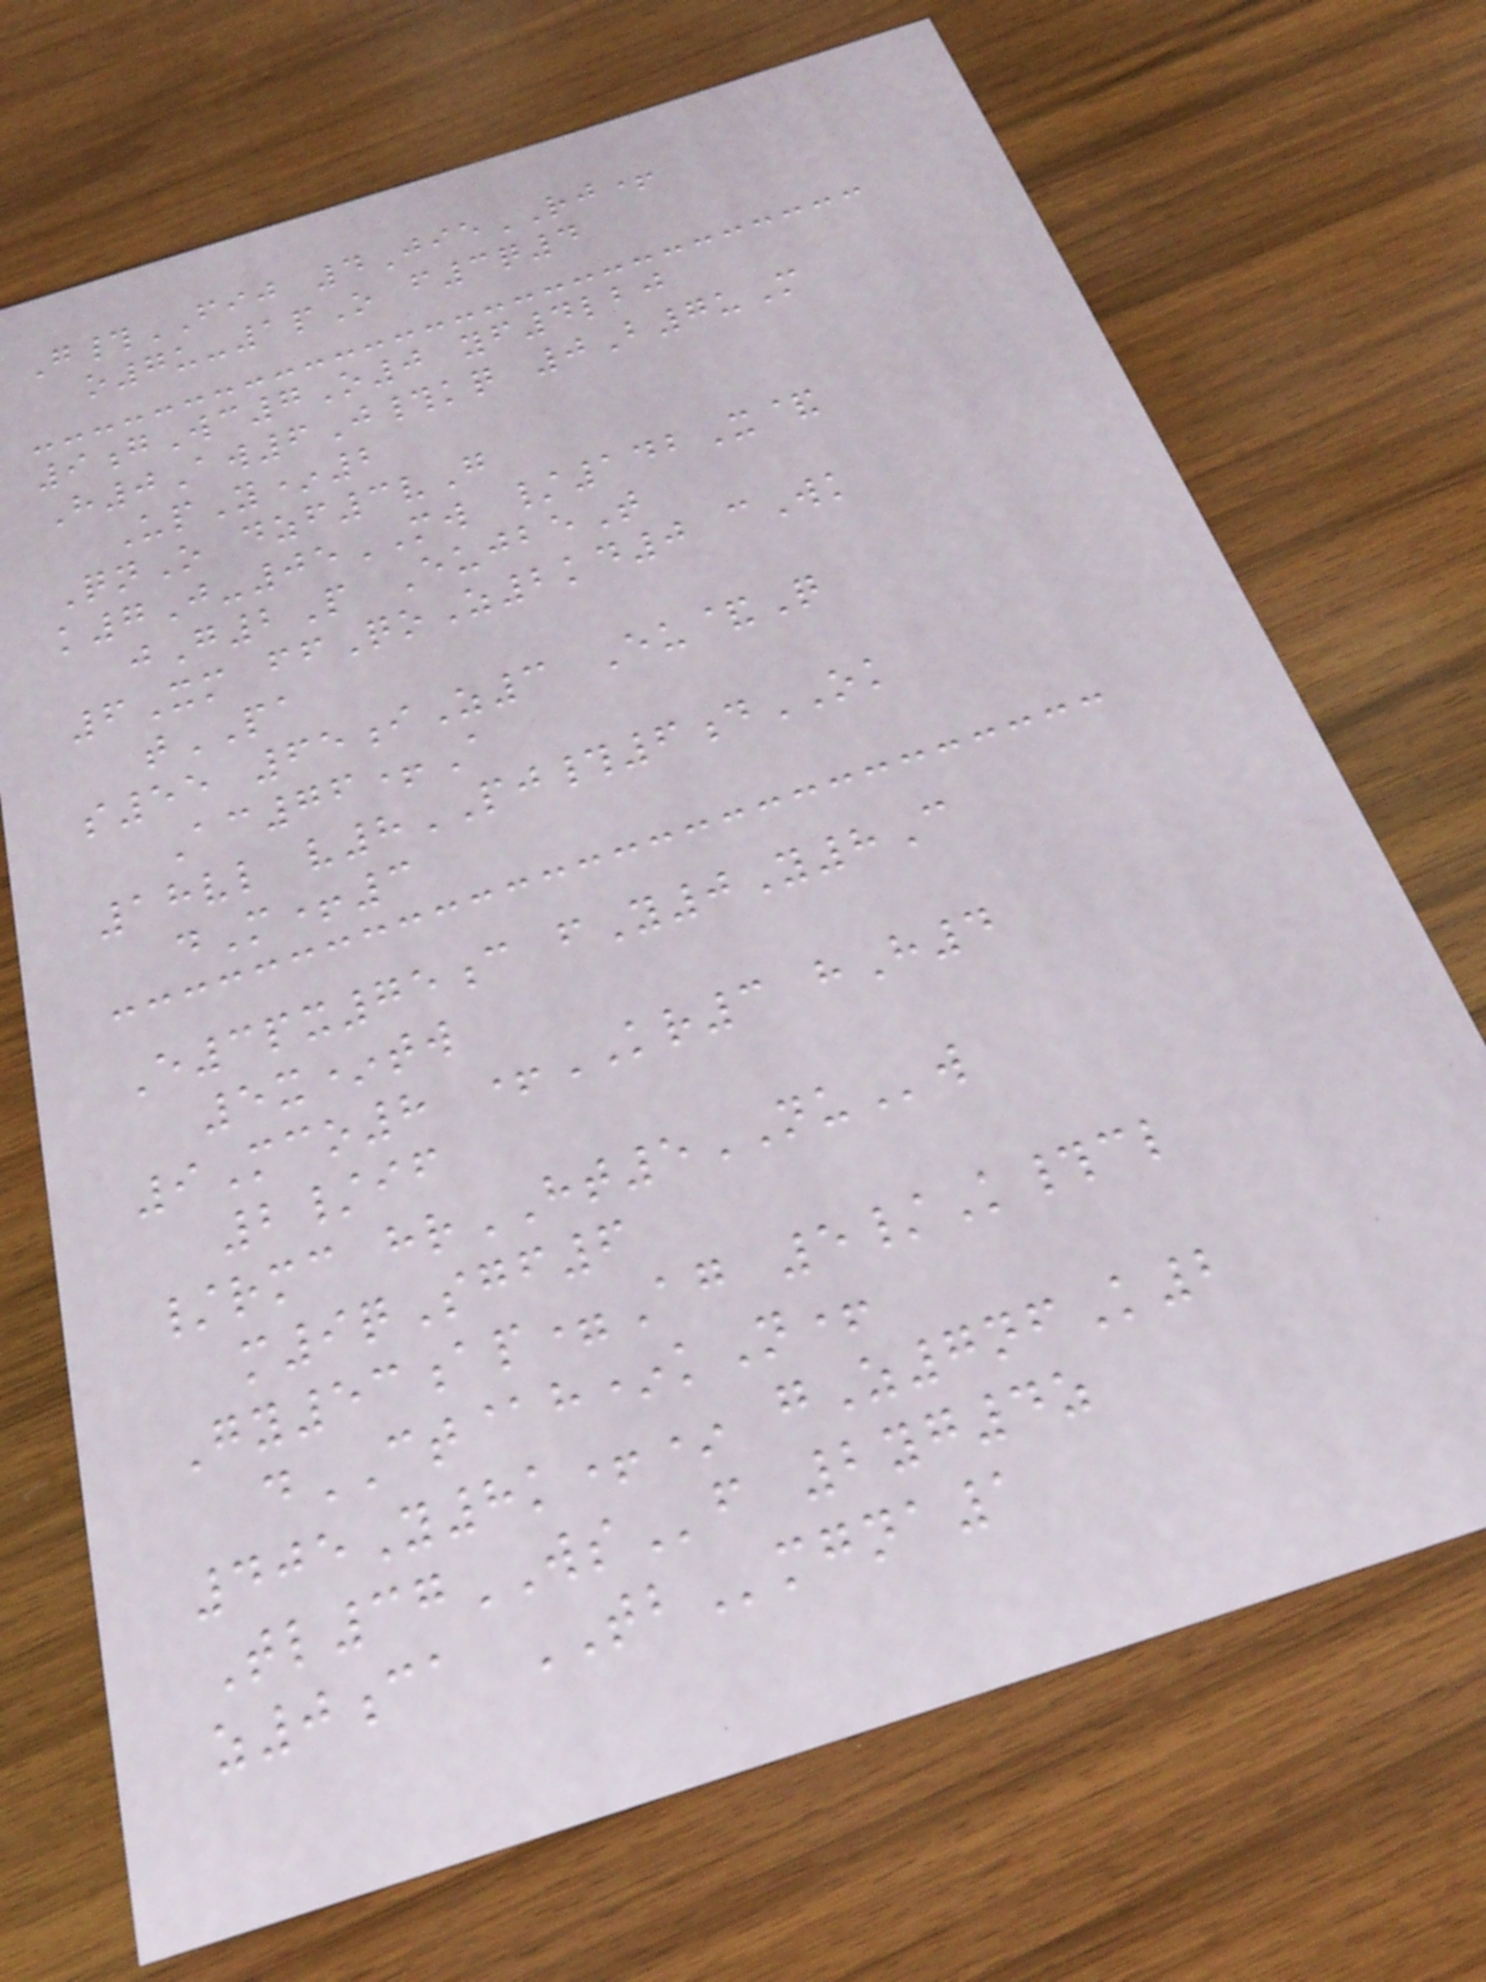G#FIJ 4JieRJ+
o7u-1pO f3q4
9gWc7O0 yf4lbj
H0Aw6J#kq 0B7uM
UpY*2
QnO dzf3vG
k7J-05MW /142X&
jG2P EujbeT
6Xm ffQoZ2kd0 cWk
tPA
s55 65iZ3 Eu&Q
Ac76+A
18vl v8PJ#6dOK
dM+3
E3px75c fY0Y8C
5x*tw
9Mco8 +KR3 hH4
2/if
/rmc hrHT5NUw
m9qSgf6
Gy53ap=Ag 5/K#cl
dCT@h*kN+
405Y8k+* gZ7nfK2
Tl37WSf 2yg4z
z0ca TBmgna1
